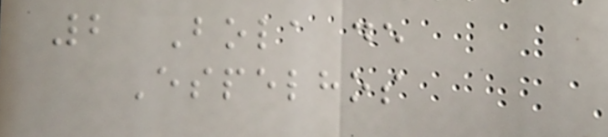2 Bola de
Espelhos
